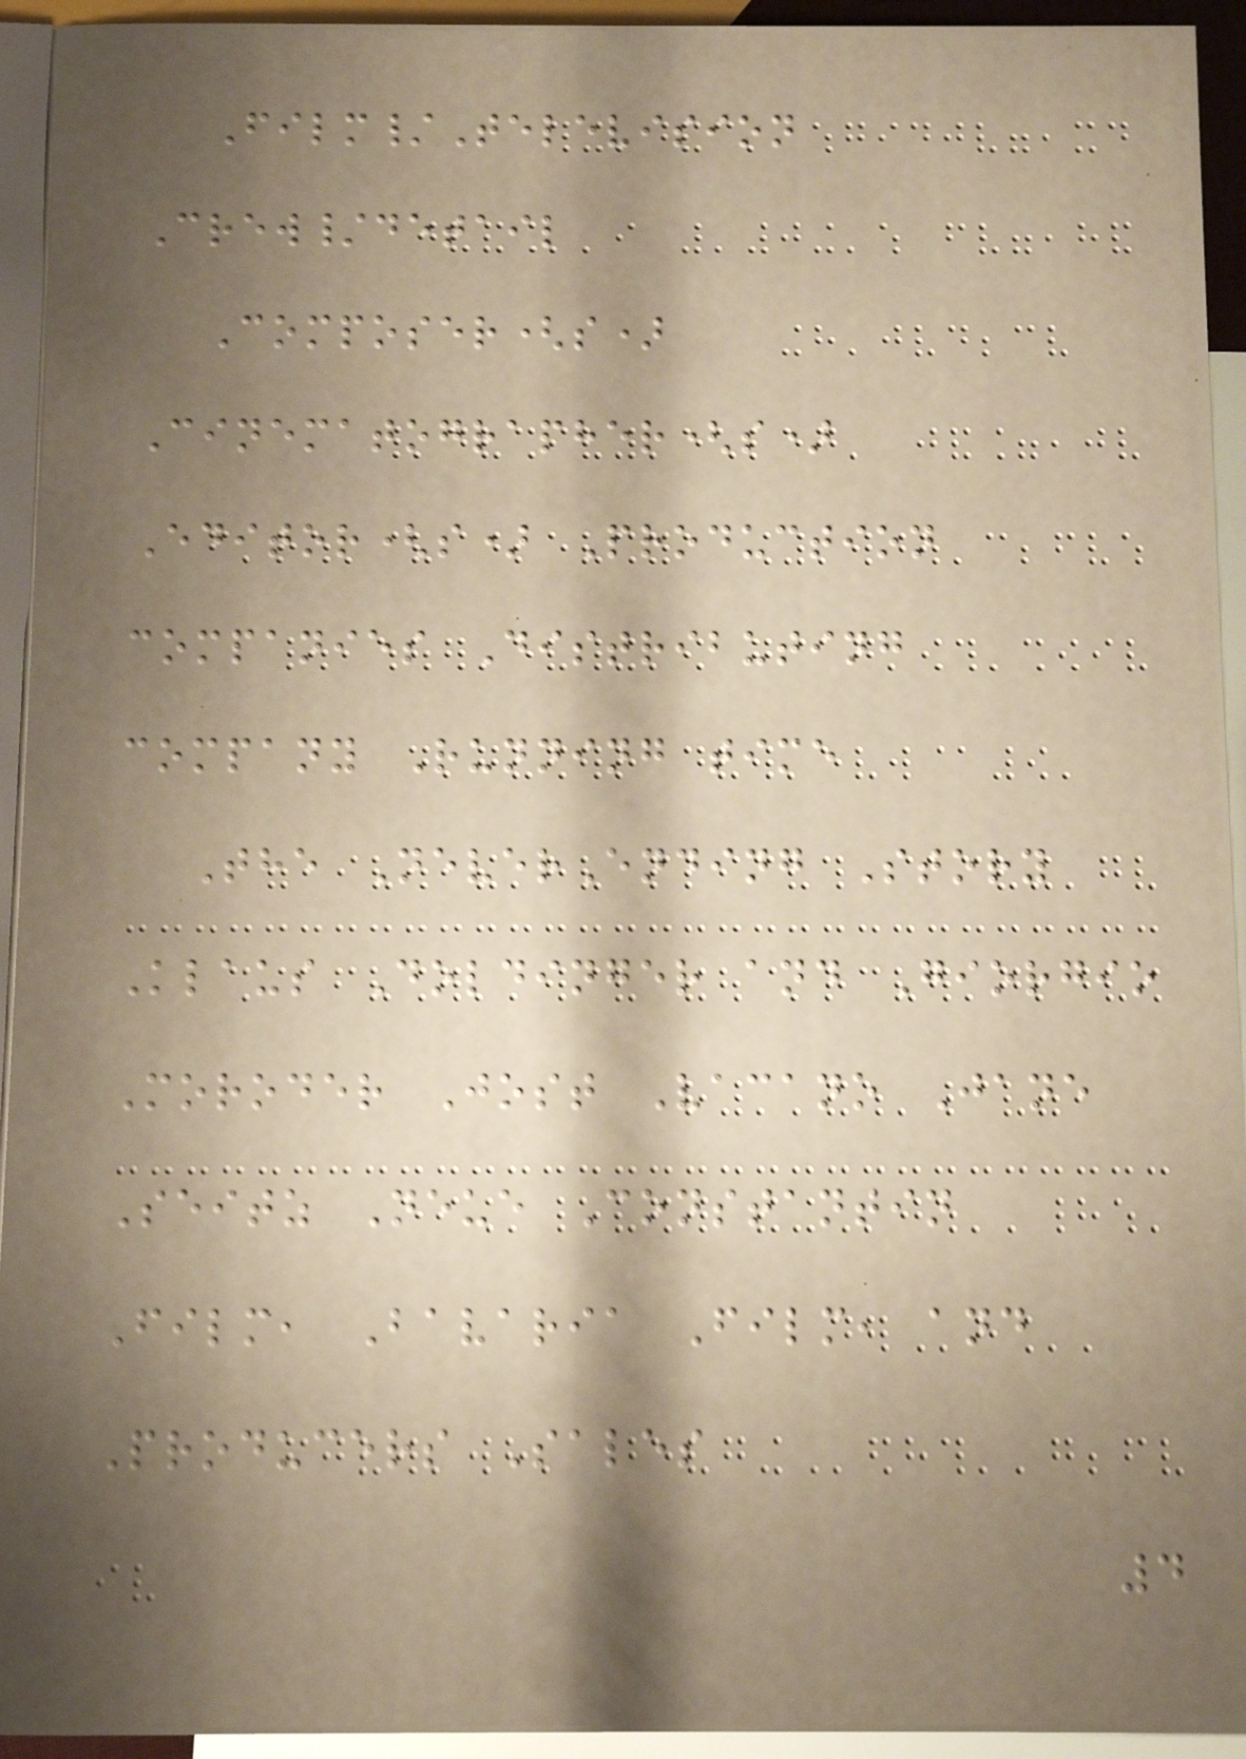Film/Television
Crew/detail
Composer(s)
Cinematographer(s)
Editor(s) Production
companies Distributing
company Running time
The NeverEnding Story
Klaus Doldinger and Giorgio
Moroder Jost Vacano Jane
Seitz Neue Constantin
Film, Bavaria Film, and
Producers Sales
4
